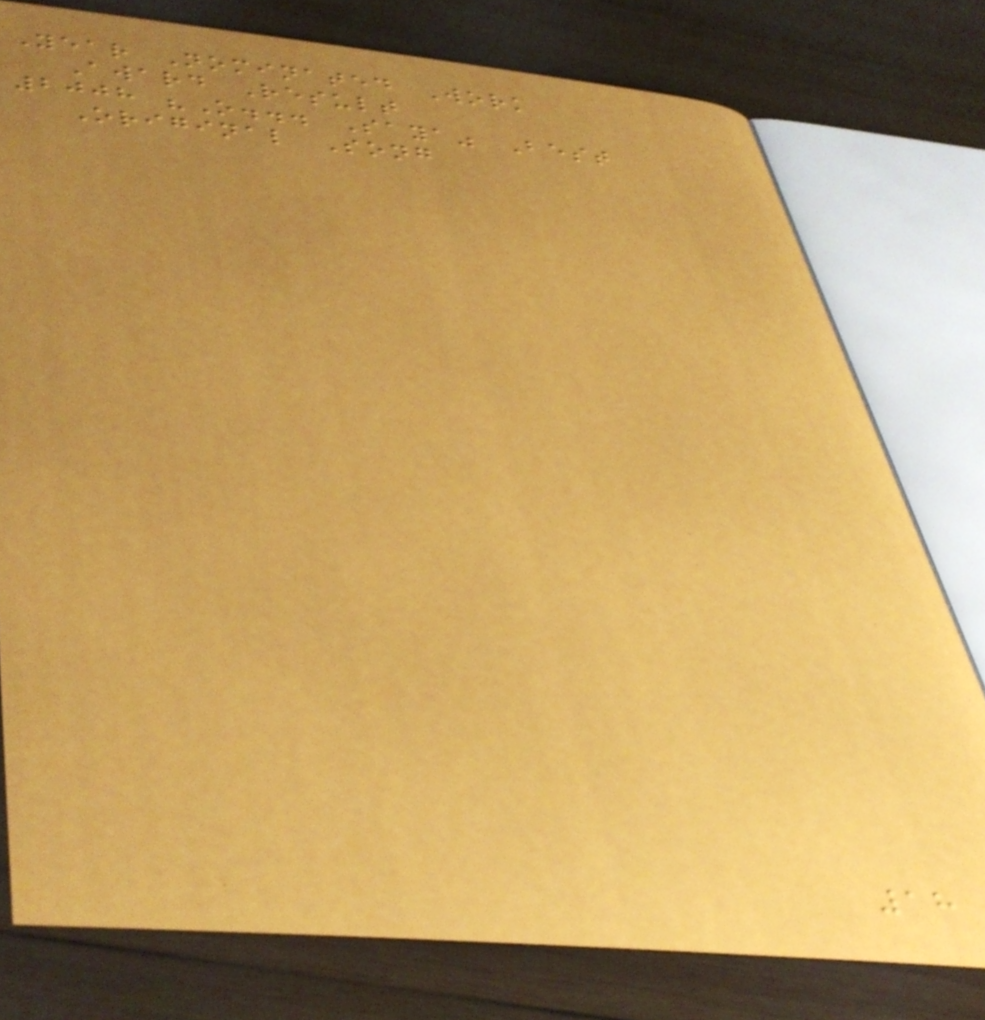Year Nominated Work
Award Result
2008 "O... Saya" Best
Original Song
18
